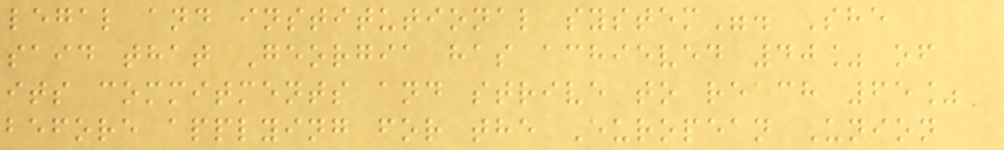legal and institutional system". She
said that Georgia has achieved 40% of
its commitments and strive to reach 65%
before applying for the European Union
